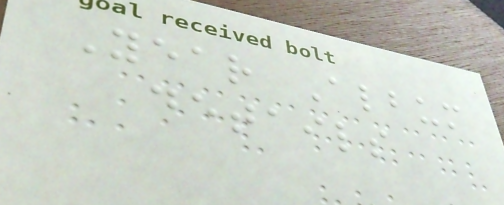Year Album
details
